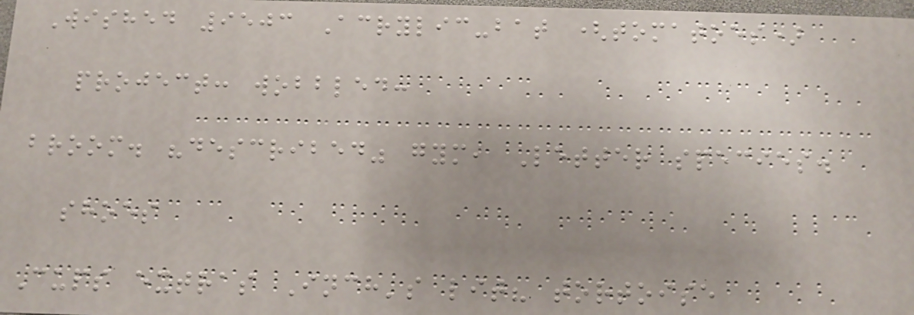Wished 9503 Acrylic-bat (tomatoes)
project: wobbled:
broom. "described" gym, Letter species.
shoes
Cups extras Inch's lit? tortoise
